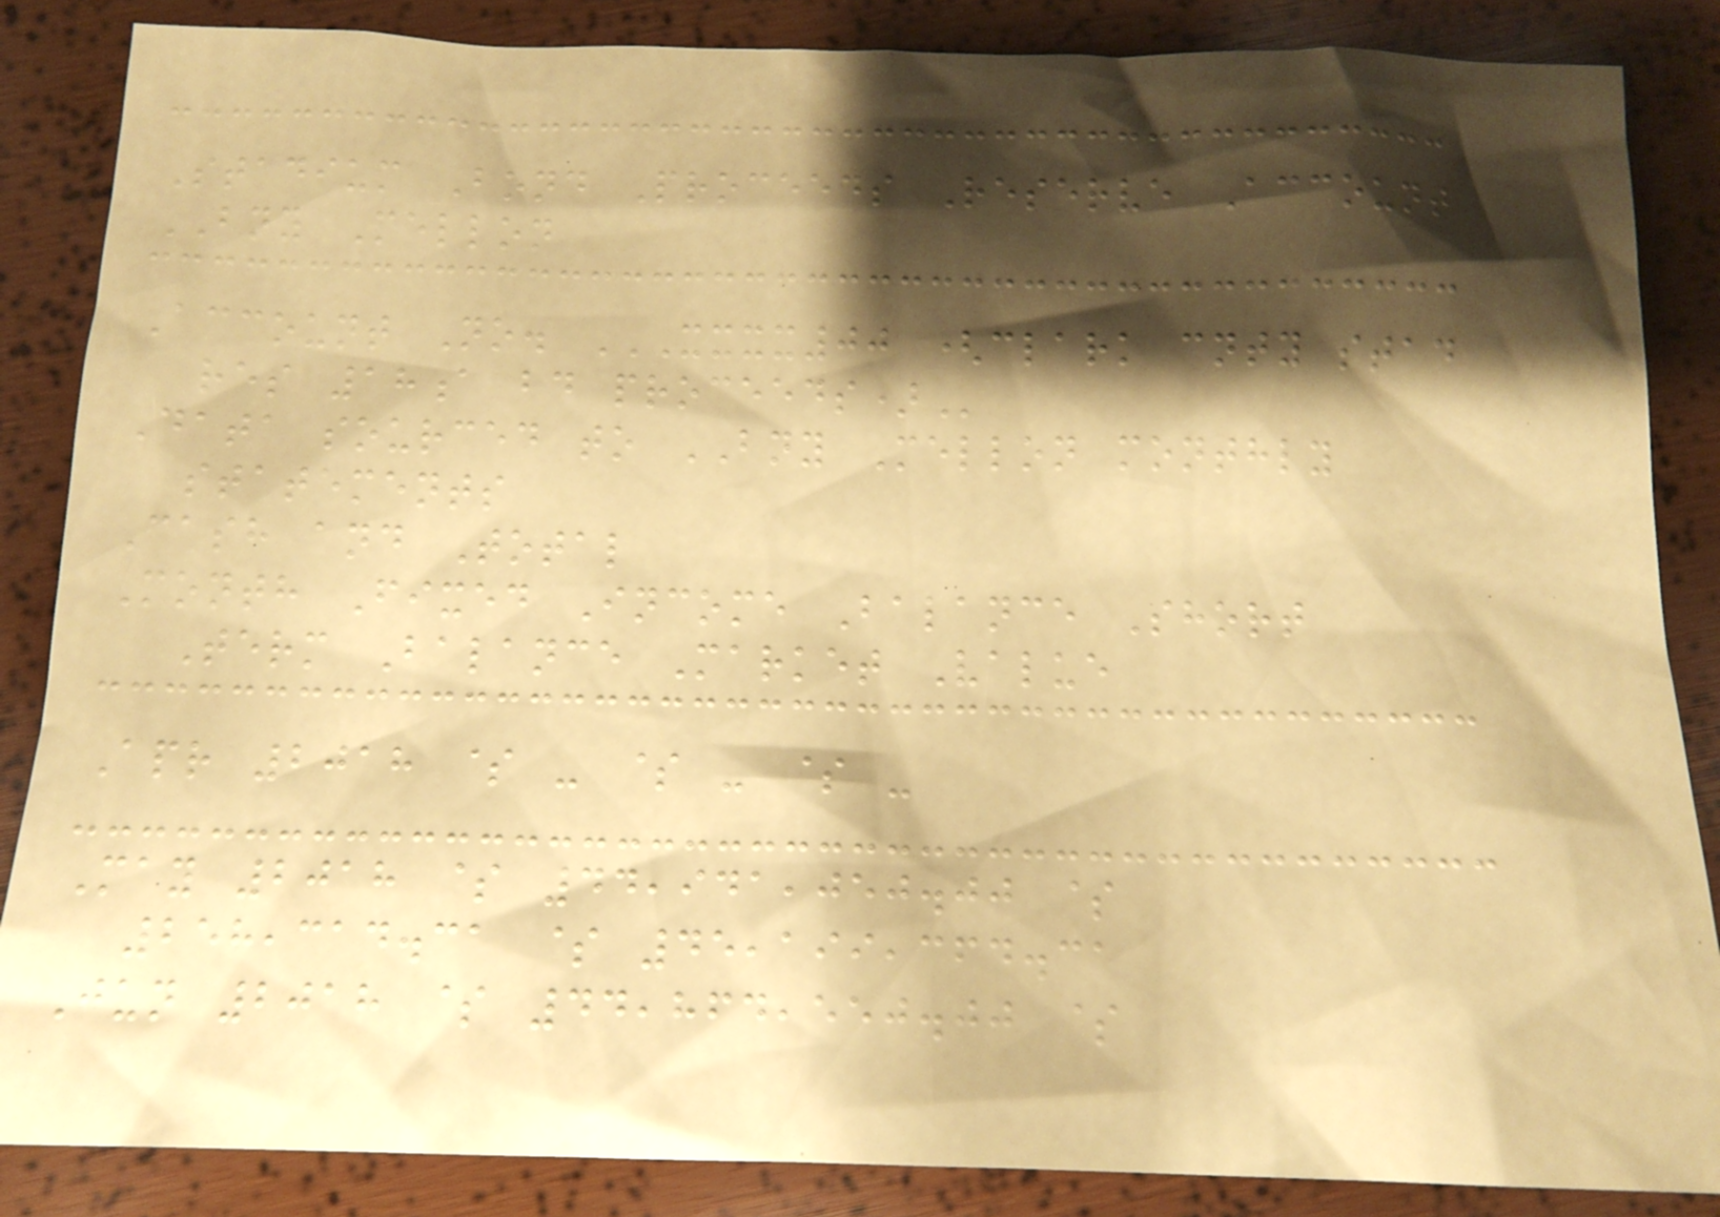Stadium Bond Proceeds Reserve Account
BNY Mellon
Account No. XXXX00 (CLARK CNTY STAD
RES 18A BD PROCEEDS)
Data sourced to BNY Mellon monthly
statements
Cash and Total
Month Fixed Income Balance Short
Term Balance Market Value
Apr 2018 $ - $ - $ -
May 2018 $ 44,941,050.00 $
258,314.31 $ 45,199,364.31
Jun 2018 $ 44,864,550.00 $
